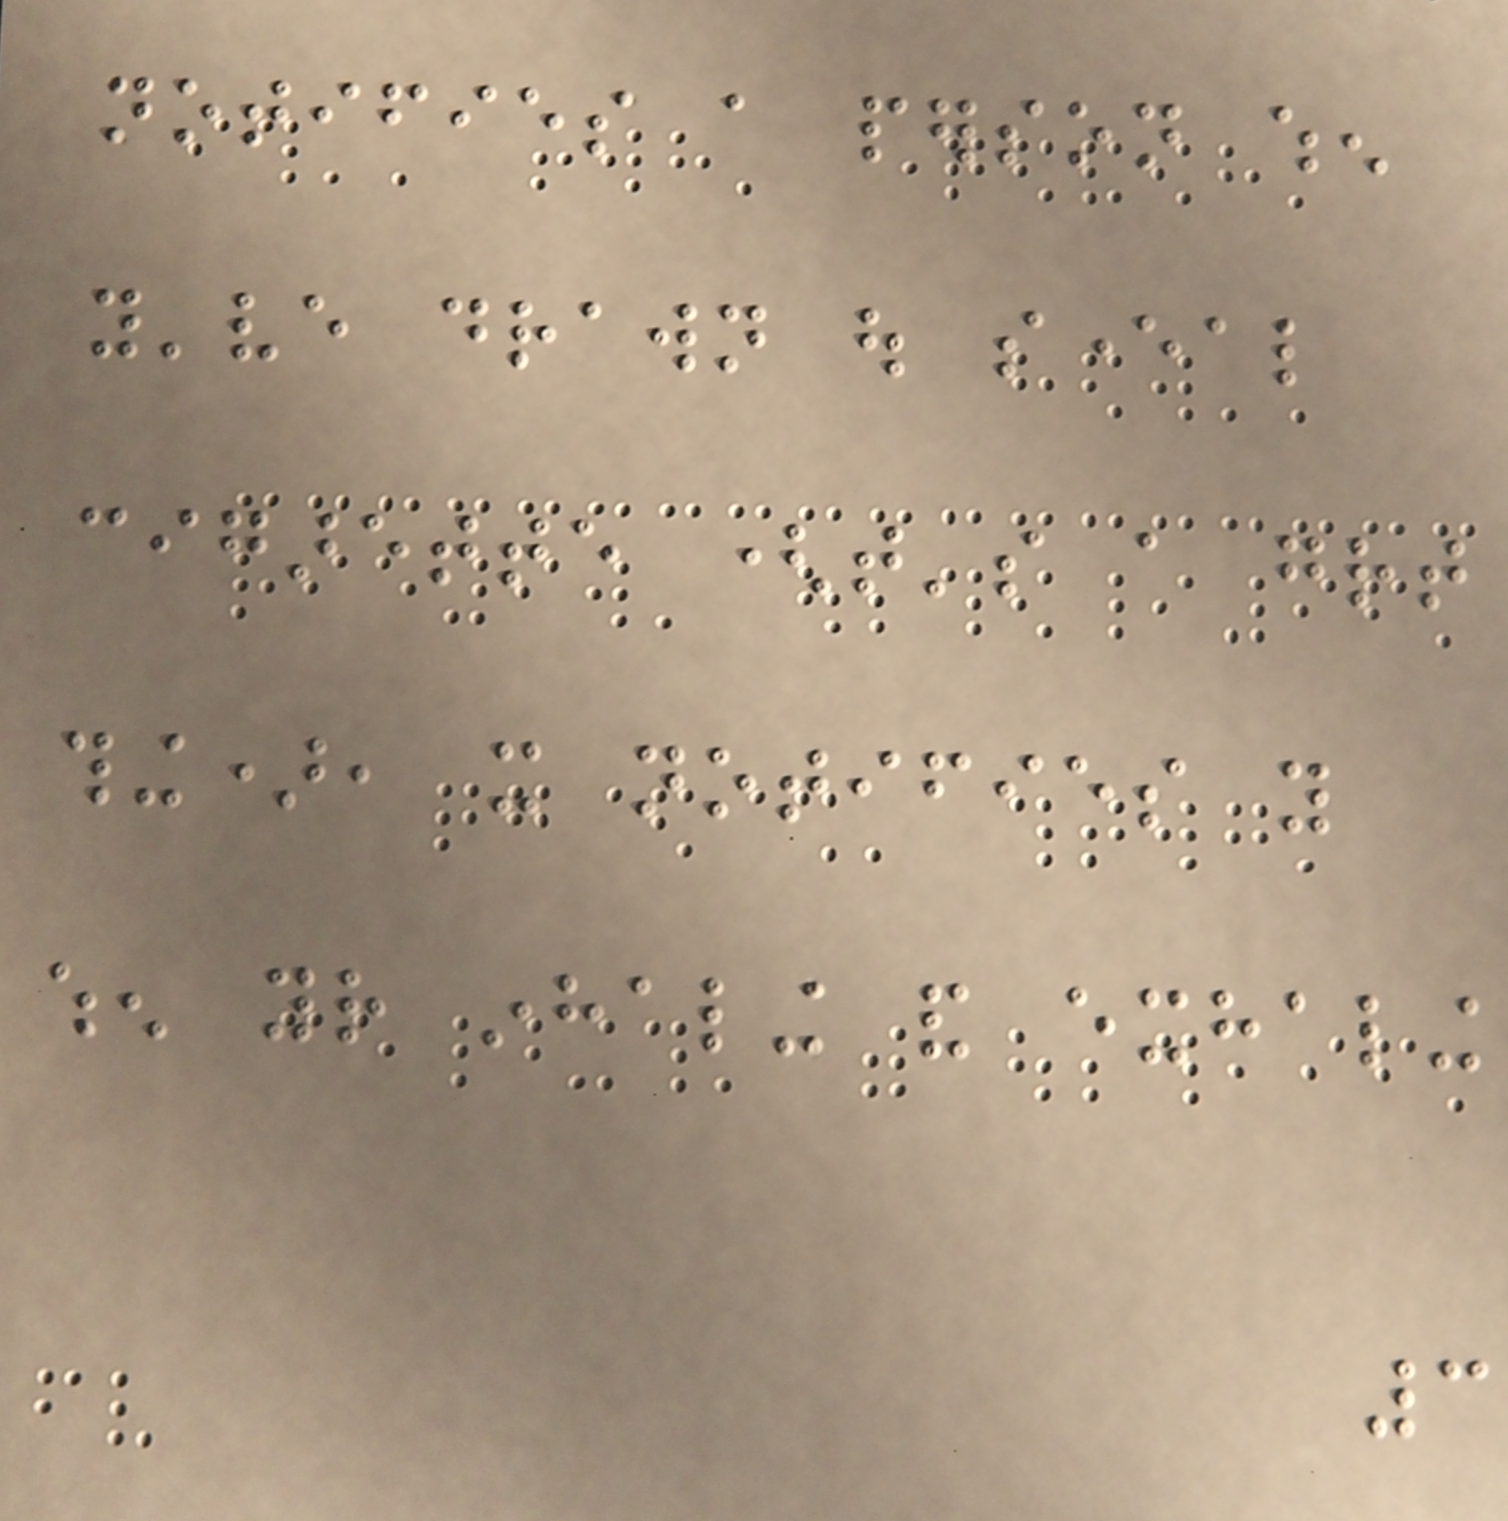notifies a person when
you've drawn out several
cigarette (that's a great
thing), it notifies you
when your inhaling and exhaling
3
